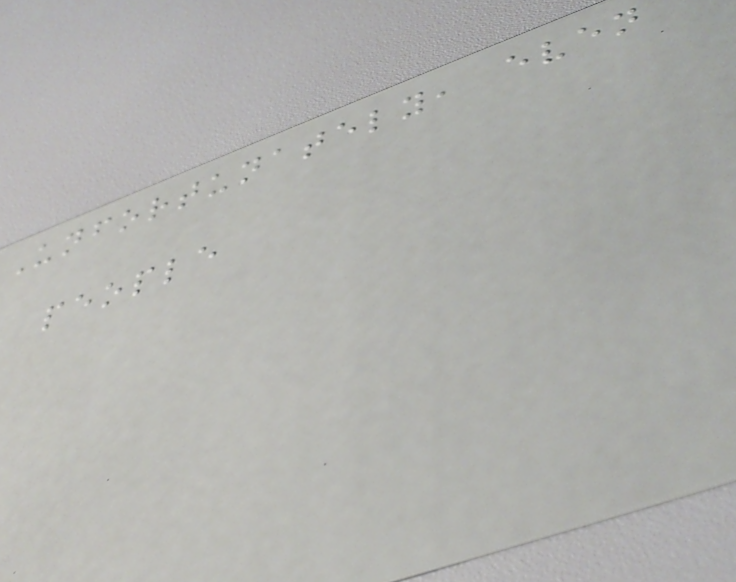Unfortunately, even
people
